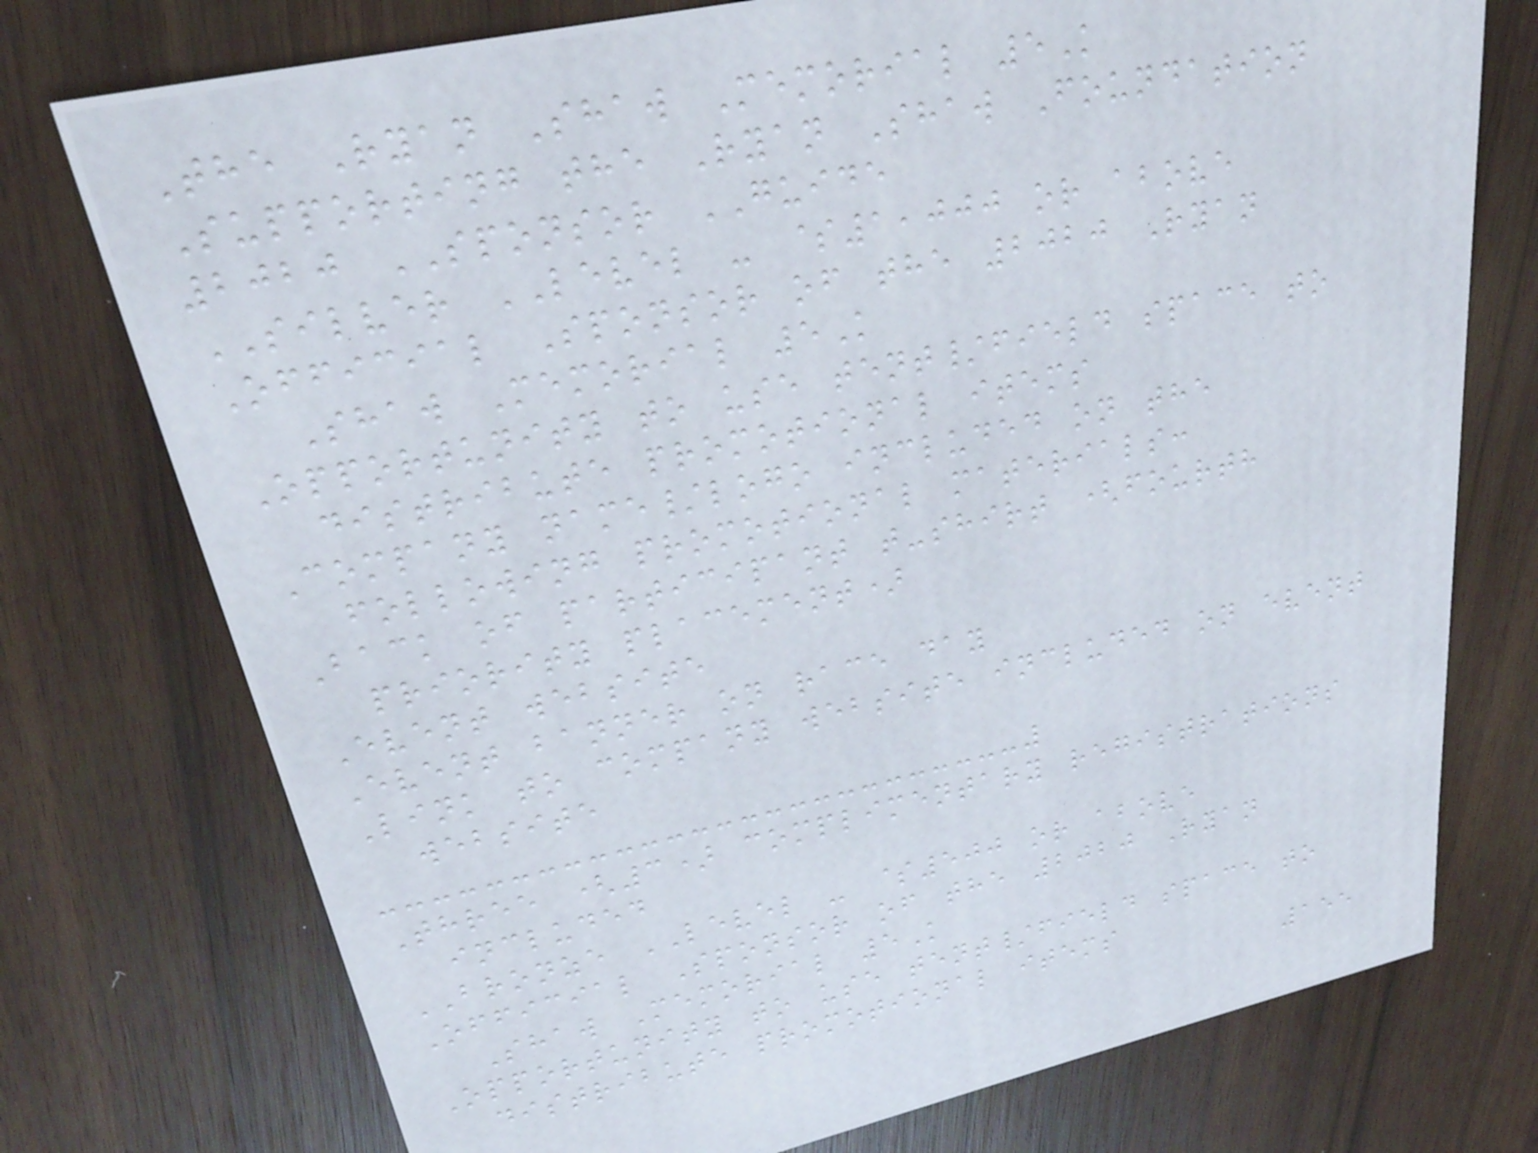The Ryan Shaw Memorial 5K
Supporting the Ryan Shaw Foundation
2020 SPONSOR GUIDE
SILVER LEVEL - $1,000 or above
Official Sponsor of the 2020 Ryan
Shaw Memorial 5K
Opportunity to use tent/field space to
distribute promotional items
Company name/logo included on the
following promotional materials:
Back of participant t-shirt (fourth
priority placement)
Event website
Event banner on race day
Link to company website included on event
website
Three (3) complimentary registrations
included
BRONZE LEVEL - $500 or above
Official Sponsor of the 2020 Ryan
Shaw Memorial 5K
Opportunity to use tent/field space to
distribute promotional items
155
